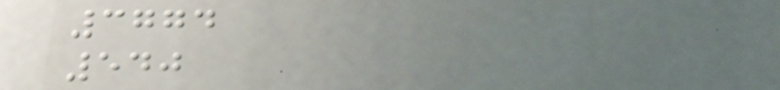3774
540
